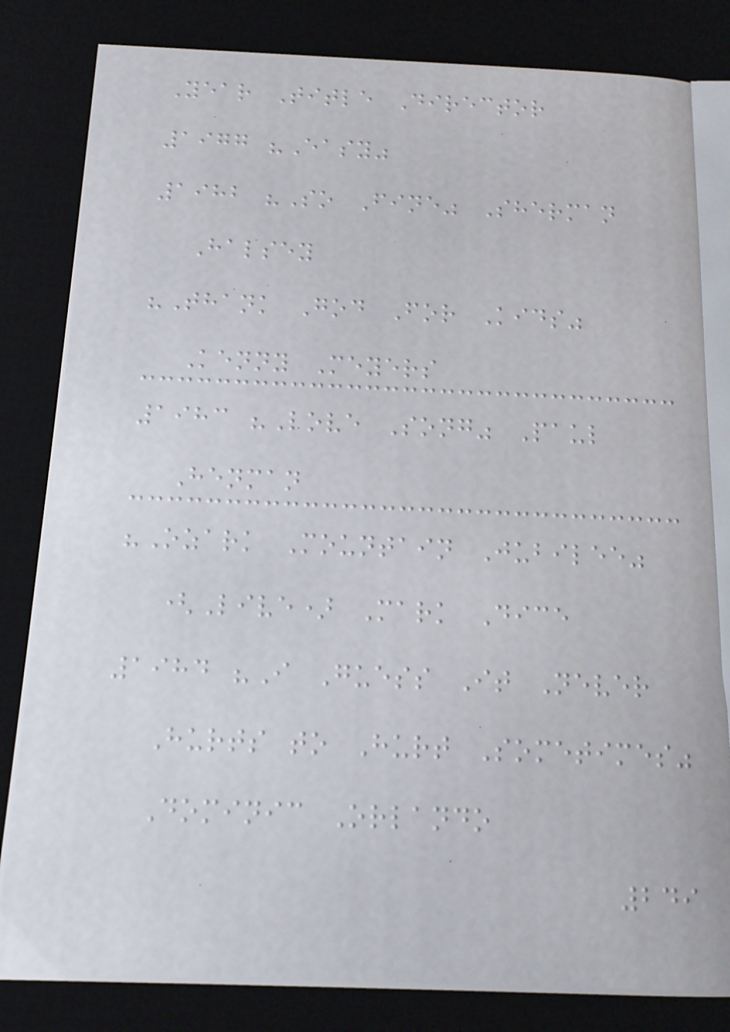Year Title Director
1977 "Easy"
1982 "So Fine" Sherman
Halsey
"Thank God For Kids"
Kenny Meyers
1983 "Love Song" Paul
Henman
"Ozark Mountain Jubilee"
(Live) Mark Dice
1984 "I Guess It Never
Hurts to Hurt Sometimes"
Dominic Orlando
249
